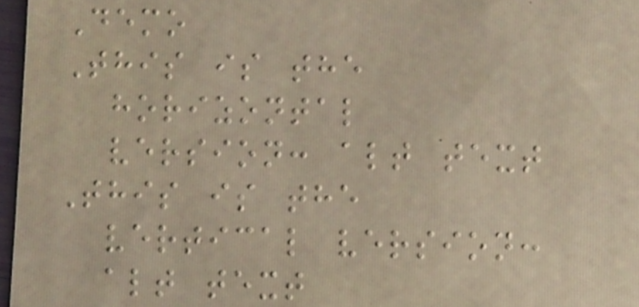Demo
This is the
horizontal
version: alt text
This is the
vertical version:
alt text
